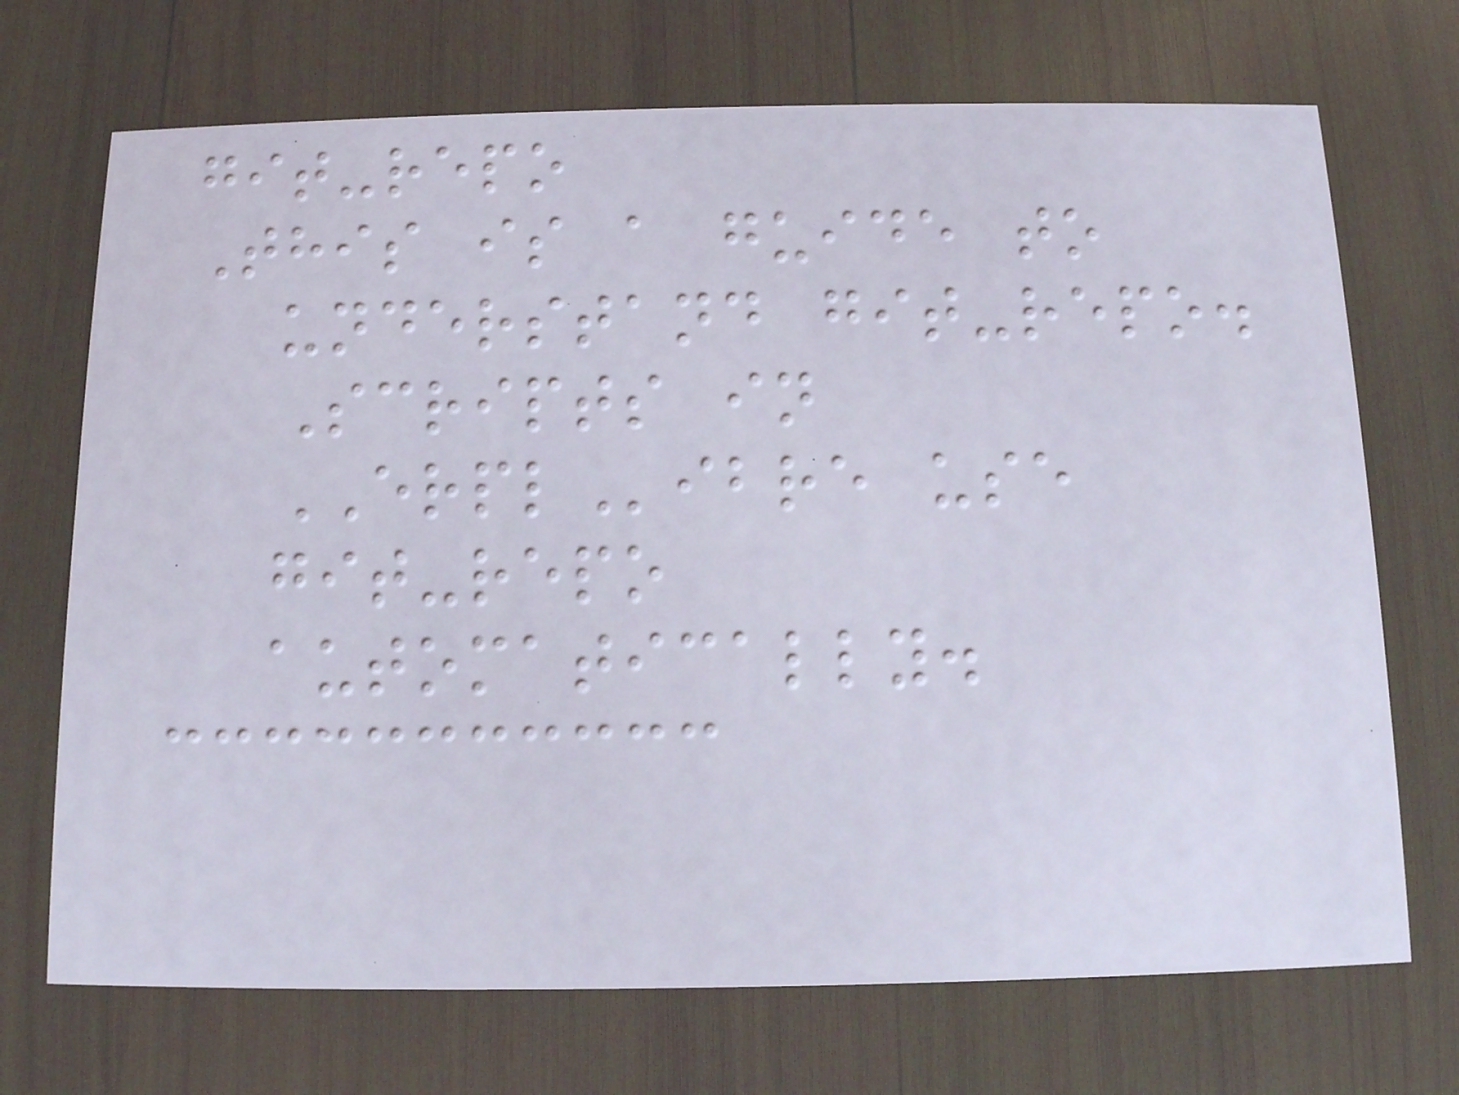git-repo
This is a guide to
understand git-repo.
Scripts in
ERPLibre use
git-repo
automatically.
